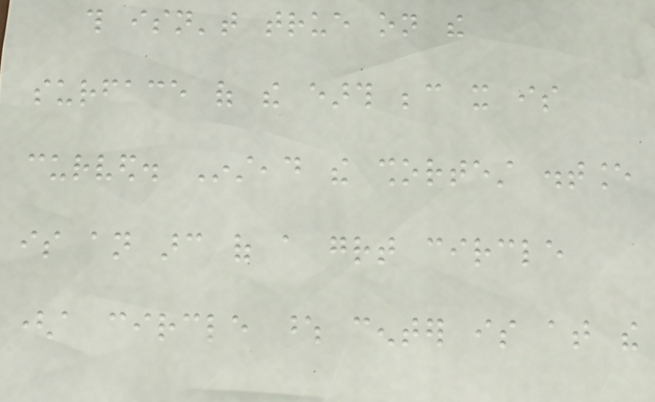this isn't true on the
surface of the earth because it is
curved. Instead the shortest distance
is an arc of a great circle
(a circle whose center is at the
